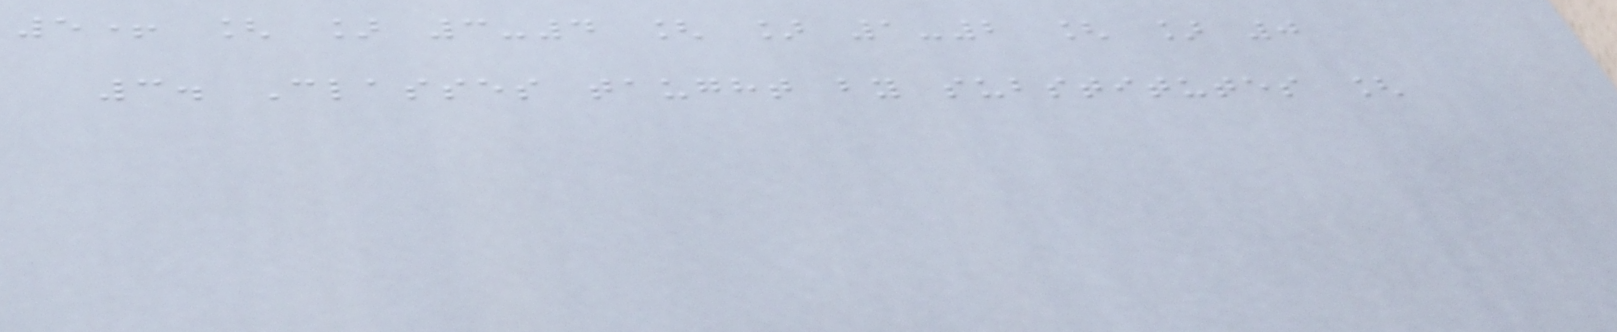5+ [ ] 3-4 [ ] 1-2 [ ] 0
3. Classes taught by substitutes [
